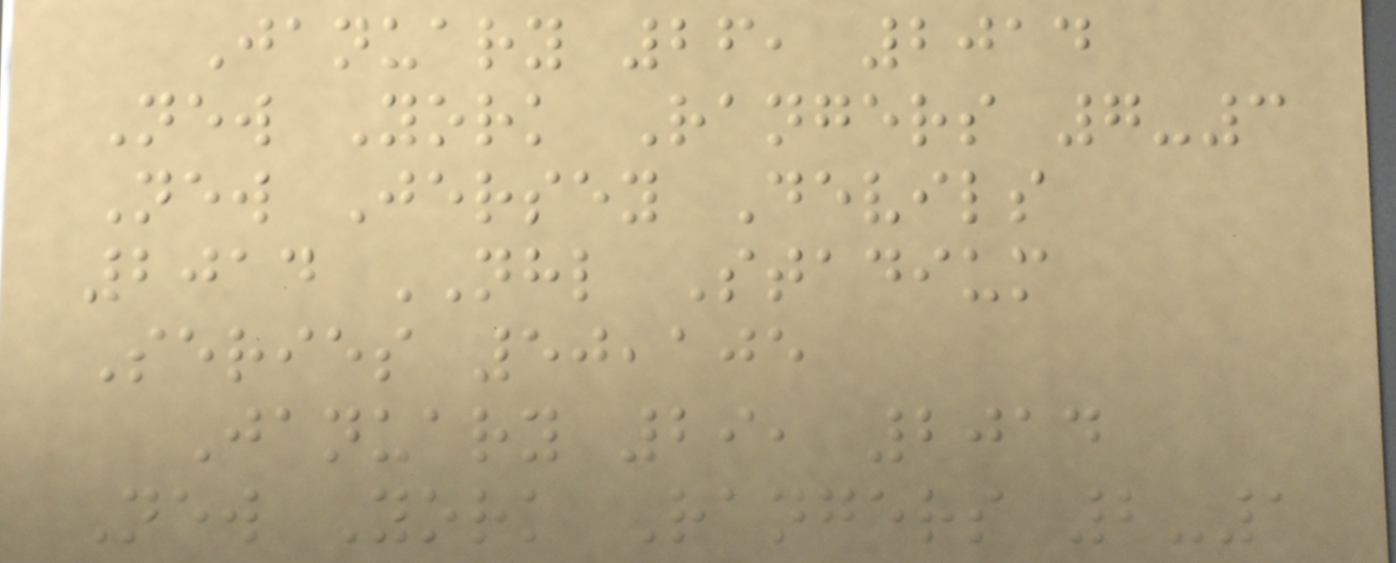January 26, 2014
New York Rangers 7-3
New Jersey Devils
2014 NHL Stadium
Series 50,105
January 29, 2014
New York Rangers 2-1
